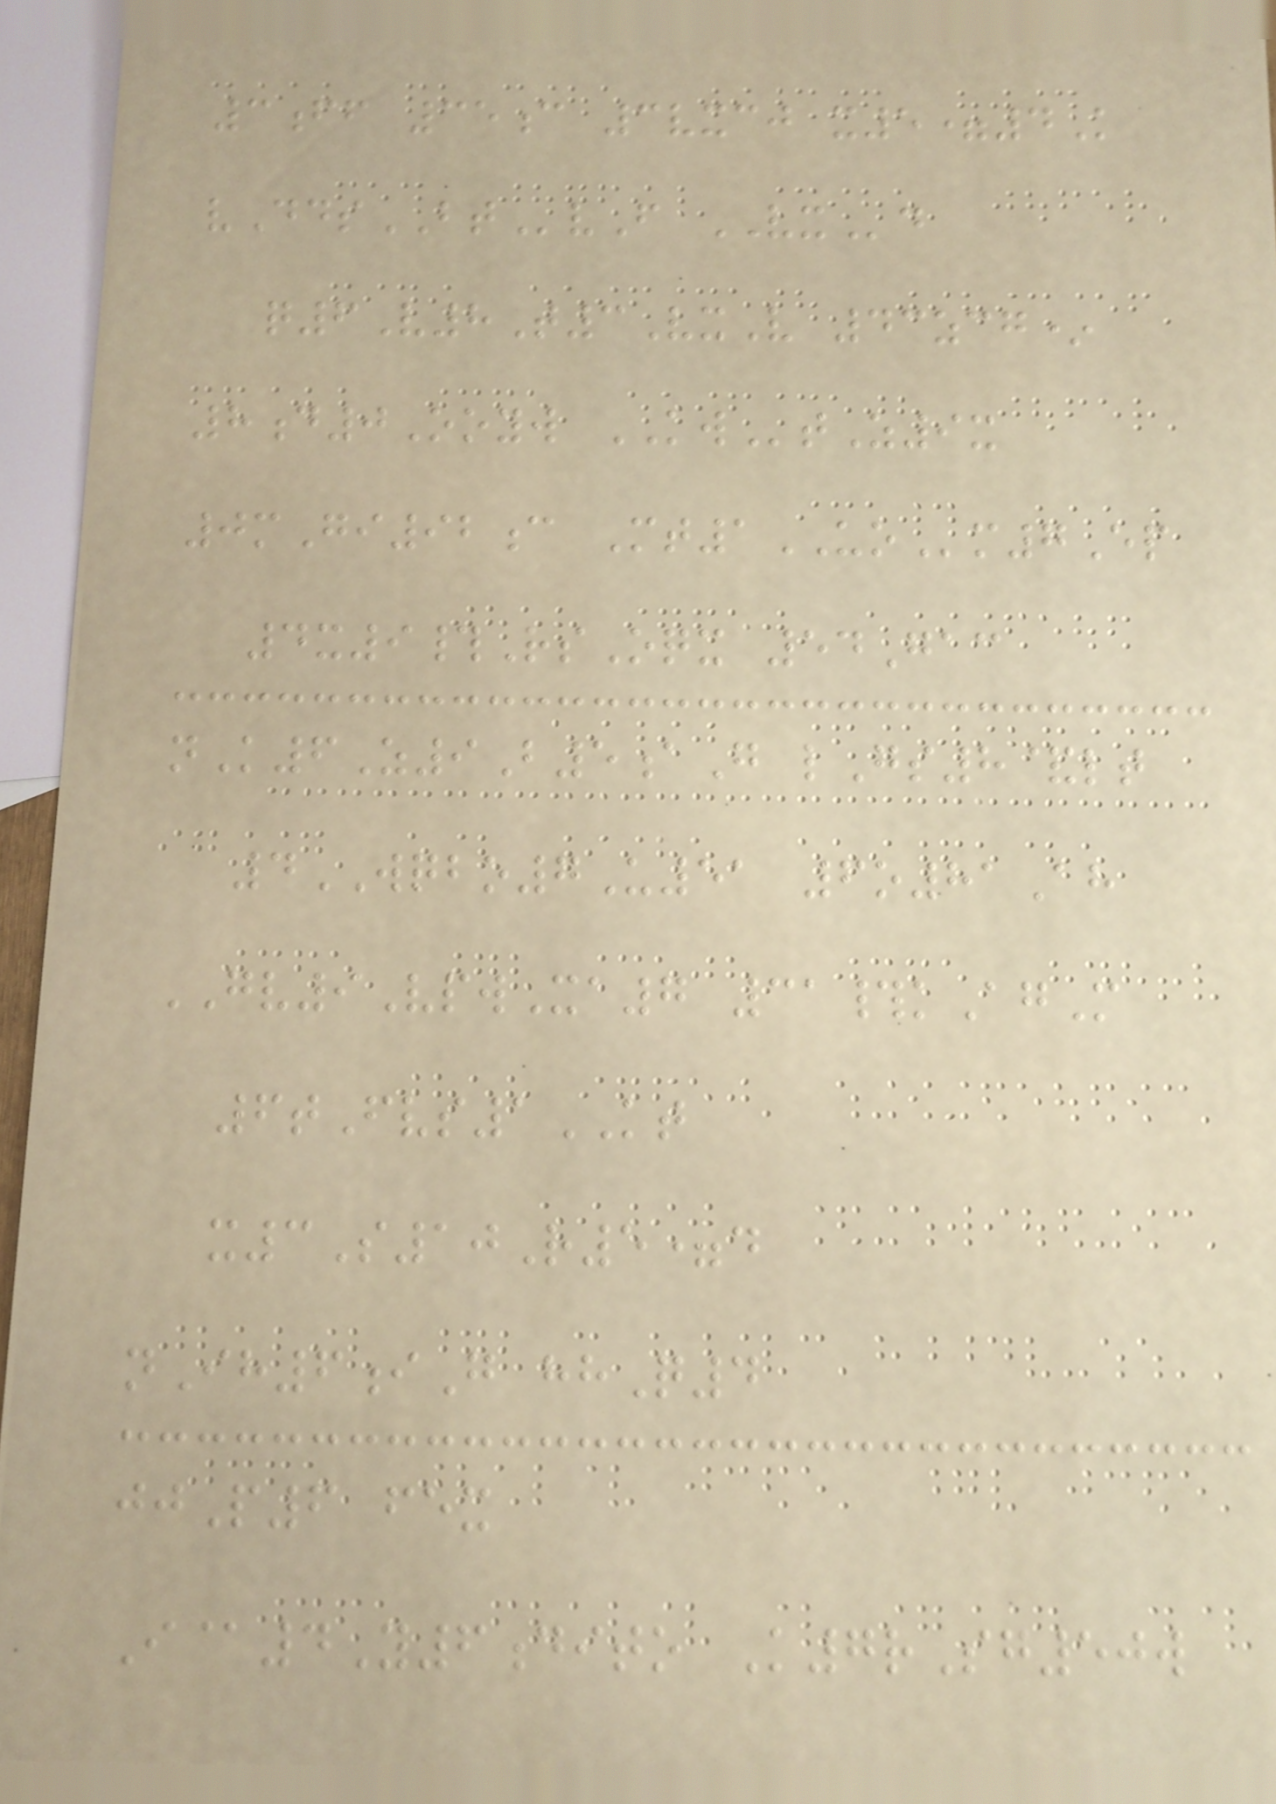3ff 35c 3vxcj x5=4K
vDdsBTvF VXd
q6V8T3VxV 43zcg*
8d0Ooyw KWtZ9x
0mGi92c Mt1UOm7Ep
4x9#RsOqx 54Gac
nK6Z9B5aG lGs8&lt
4WQBO7U51 6o81Ah
GV9VpwXa7 31#kAgM
6tFvs1KT
x3S10R5=d
nIh6iG hhQ4
jjP6 fex
I@4Y6dito K7rSg50w
